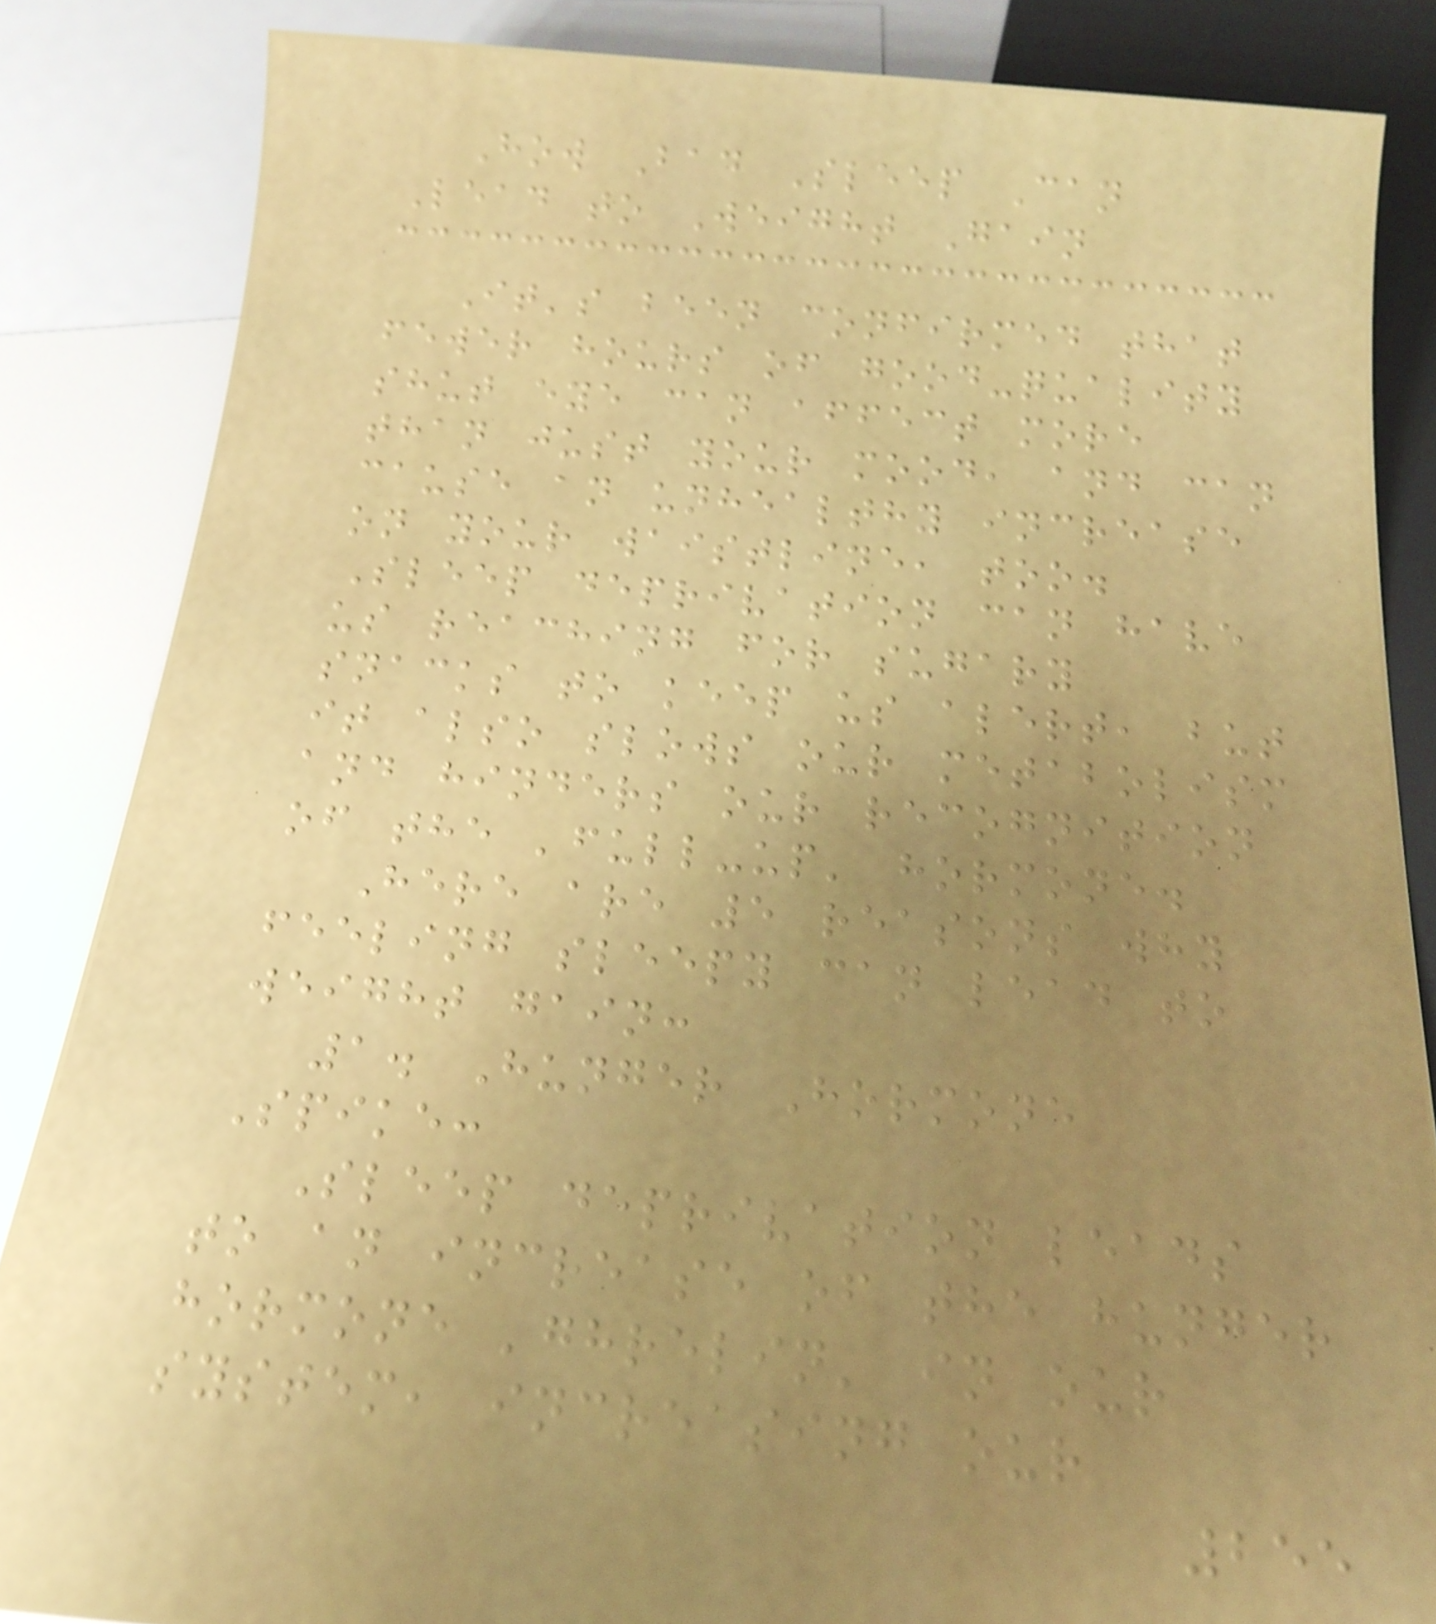How Bad Sleep Can
Lead to Weight Gain
It's been confirmed that
fewer hours of good-quality
shut eye can affect more
than just your mood, and can
cause an unhealthy increase
on your waistline, too.
Sleep deprivation can have
us reaching for sugary
snacks to keep us alert, but
it also slows our metabolism
and hinders our recognition
of the 'full-up' hormone.
Here are 5 reasons why
feeling sleepy can lead to
weight gain:
1. Hunger Hormone
Spike:
Sleep deprivation leads
to an increase of the hunger
hormone 'ghrelin' in our
system, increasing our
255
